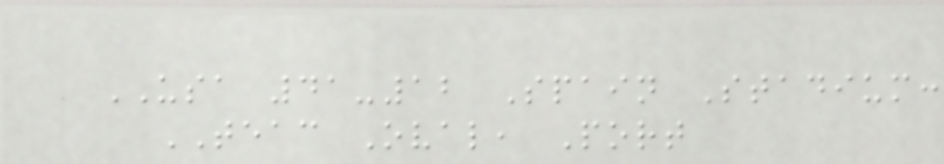USA 41-12 Spain Stadium:
TEAC Oval, Port
